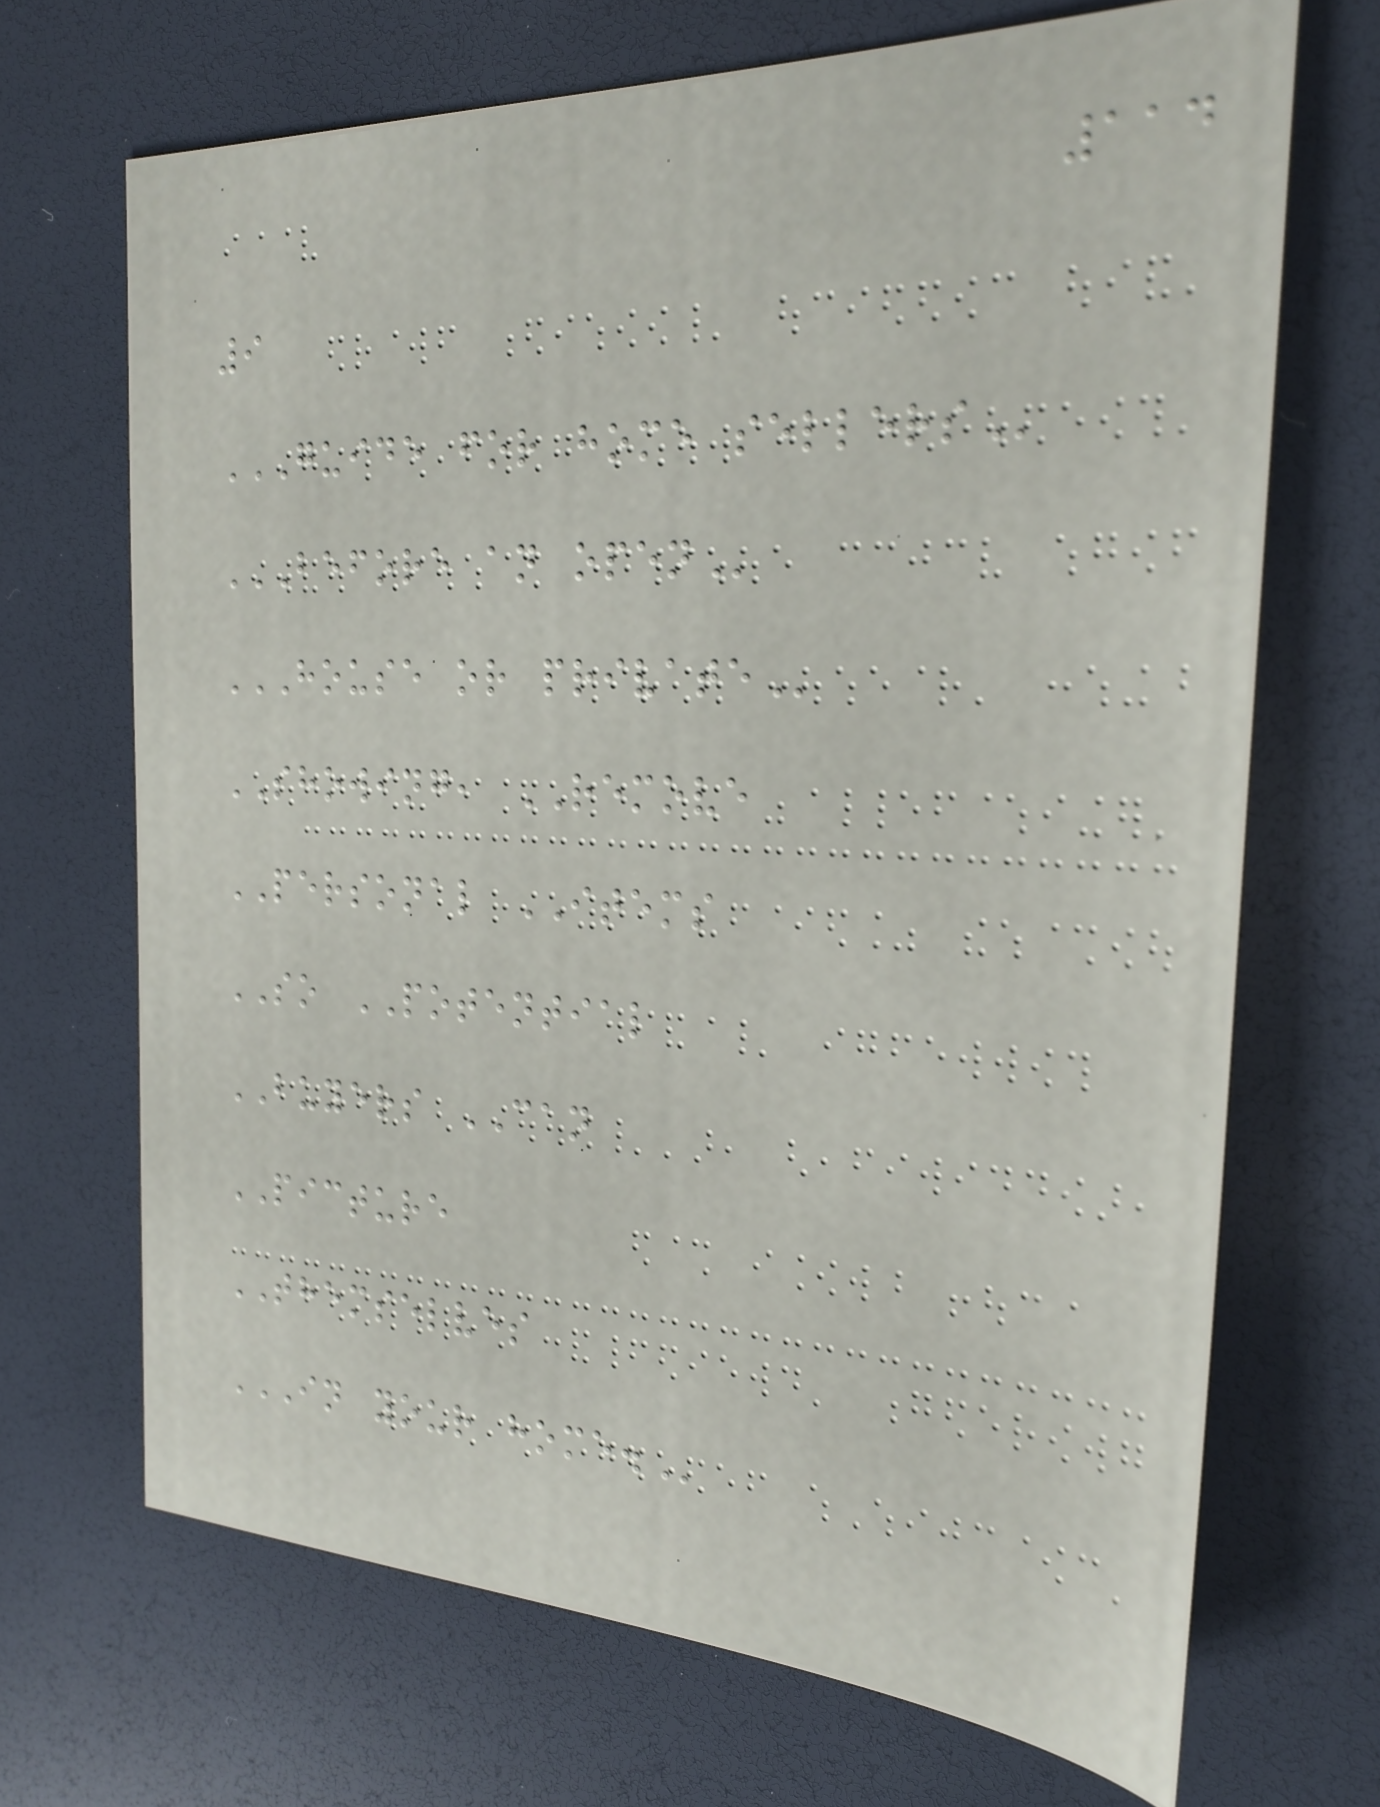114
9
GUIDE FOR HOME SELLERS
BEFORE AN OPEN
HOUSE OR PRIVATE
SHOWING, REMOVE
PERSONAL ITEMS
SO POTENTIAL
BUYERS CAN
PICTURE
THEMSELVES
IN YOUR HOME.
